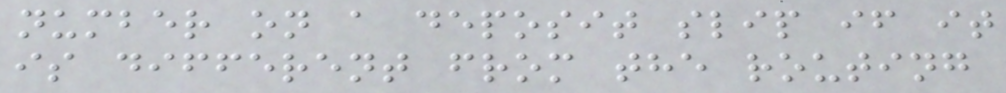number on a deposit slip if it
is different from the routing
